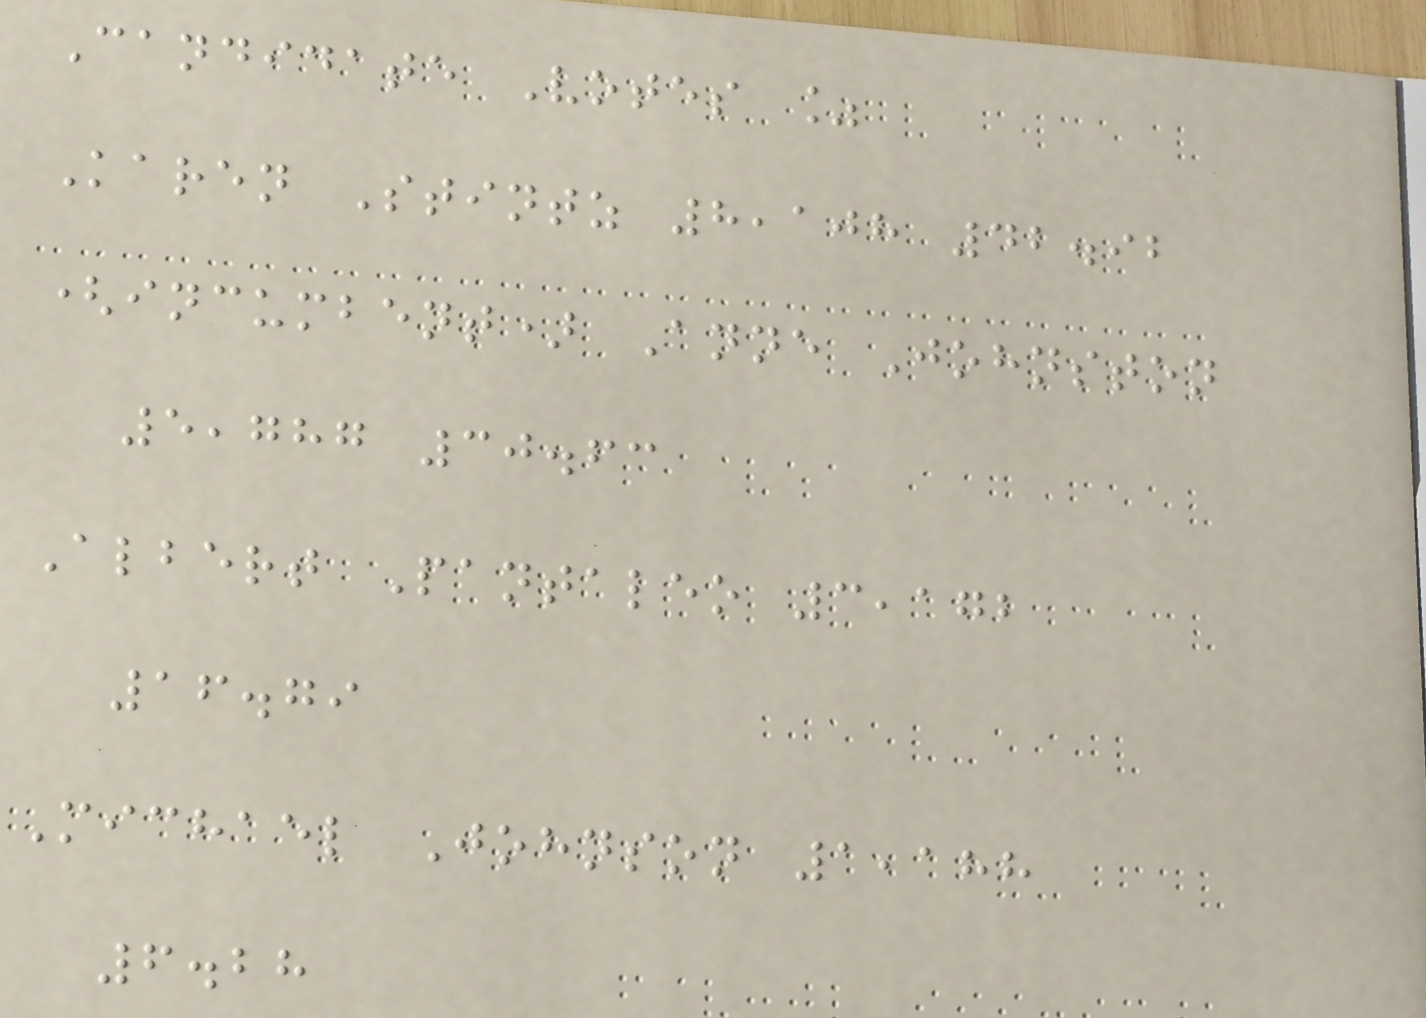Candidate Votes %
Karen Stintz 8,108 42.92
(incumbent) Anne Johnston
5,787 30.63
Albert Pantaleo 3,172
16.79
Michael Johnson 1,188
6.28
